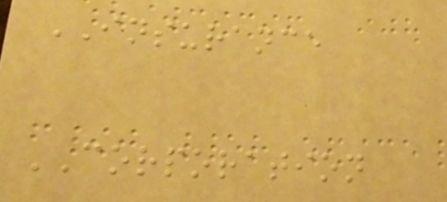INSURANCE
CORPORATION
